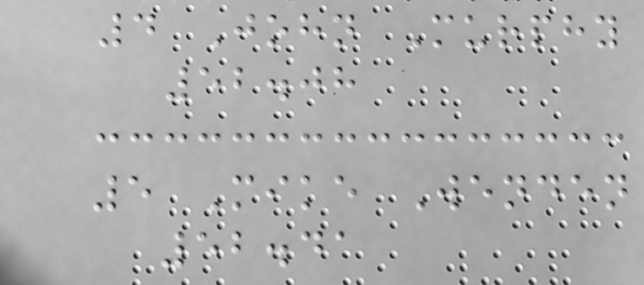4 John Murphy
52.08
5 Mike Wenden
52.41
